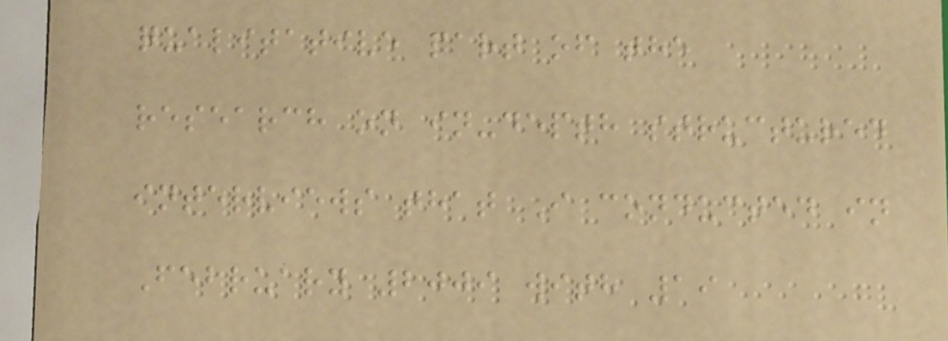qualitative part of the
research on in-depth structured
interviews that I conducted in
February 2009 with 19
